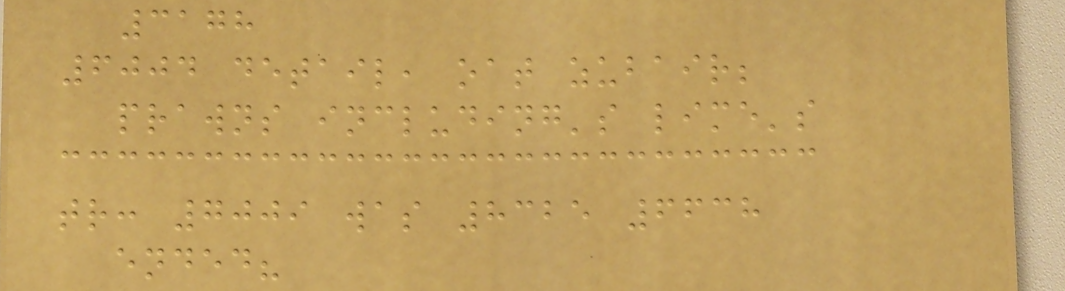3178
6004 detail, oat zubair;
prawns including's lime's
tr: 7009 was 8325 6638
ended?
